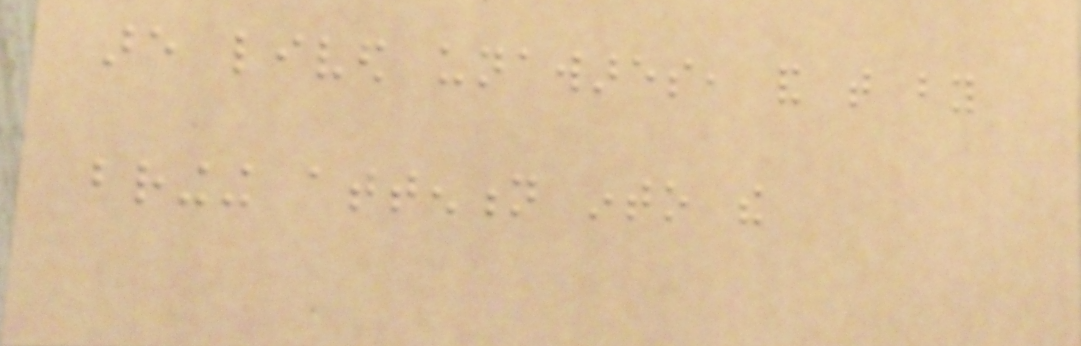are lived unawares, and that by
bringing attention into the
